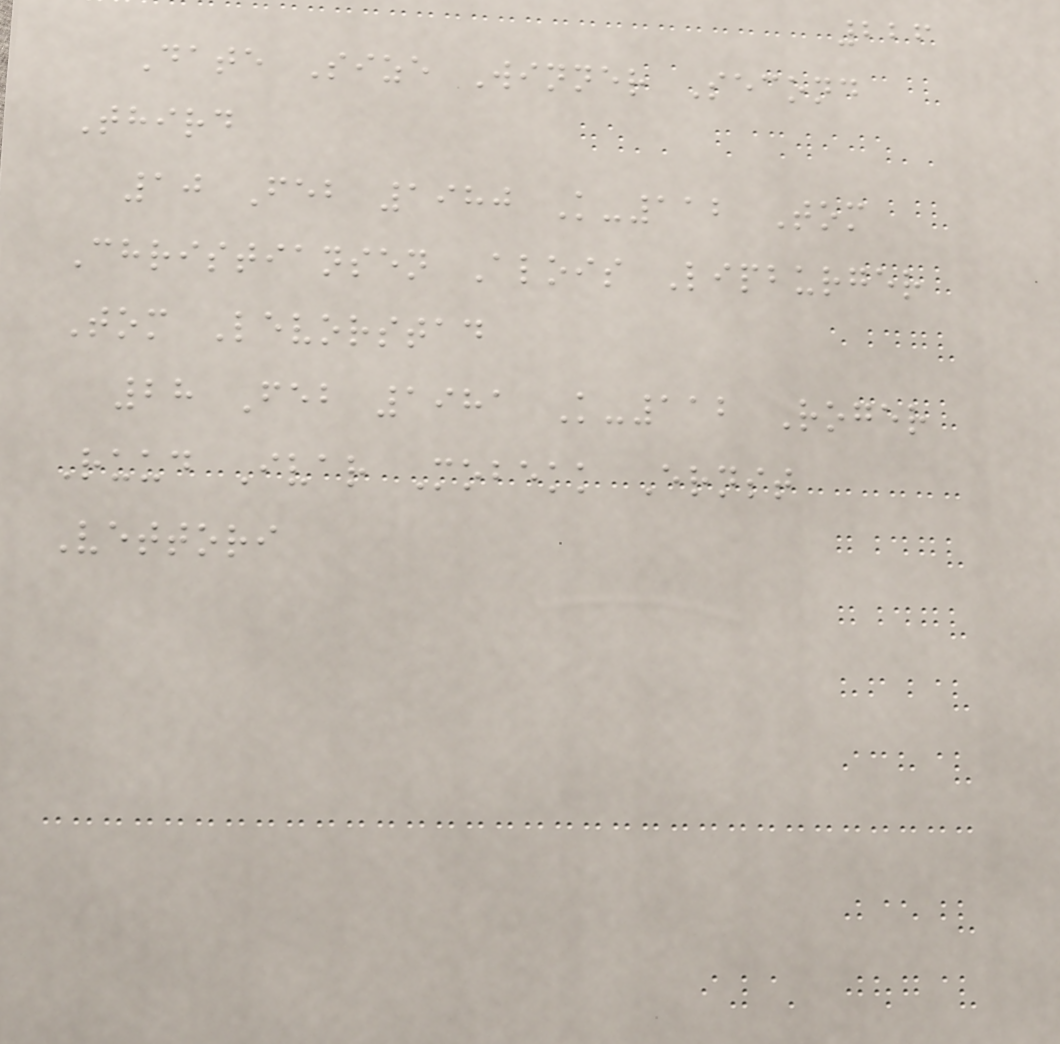226
Date Size Winner Second
Third
10 Feb 1980 K-112 Tom
Christiansen Alois Lipburger
Tom Levorstad
28 Feb 1981 K-112 Roger
Ruud Ivar Mobekk Ernst
Vettori
